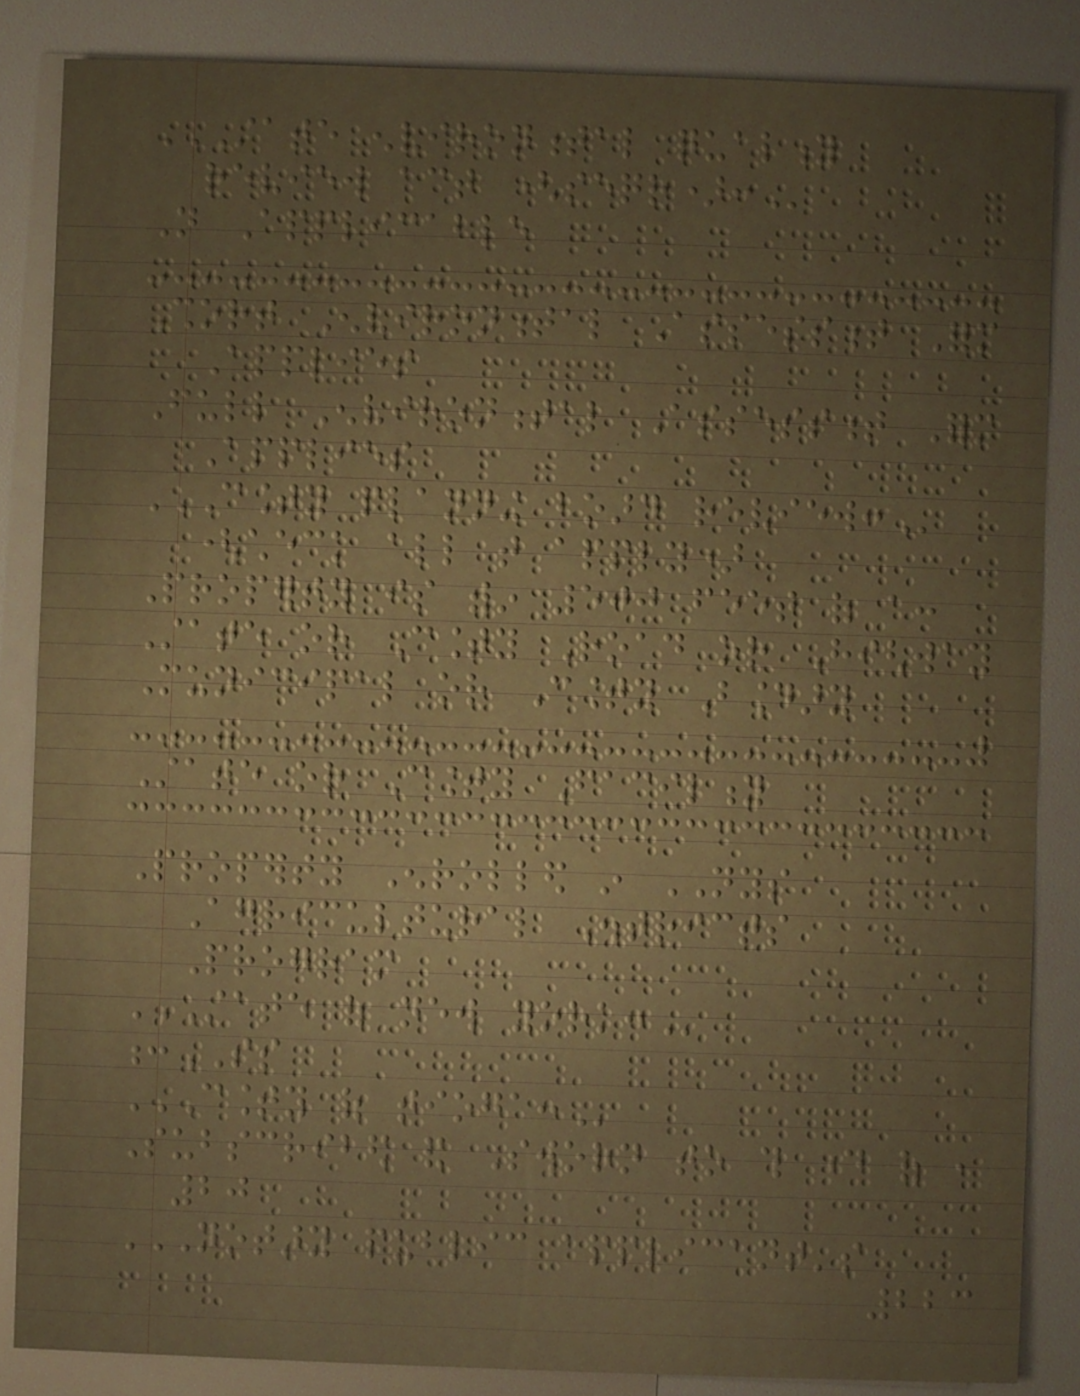STATE ENVIRONMENTAL QUALITY
REVIEW ACT (SEQR):
Not Applicable
Short Environmental Assessment Form
Applies
Full Environmental Assessment Form
Applies
COUNTY PLANNING BOARD REVIEW:
(check all that apply)
Property is within 500 feet of a:
State or County Road or Highway
Municipal or County Boundary
State or County Facility
Property Enrolled in NYS
Agricultural Districts
Program
STATE OF NEW YORK:
:SS
COUNTY OF TIOGA:
Subscribed and Sworn to this day of ,
20
NOTARY PUBLIC APPLICANT'S
223
